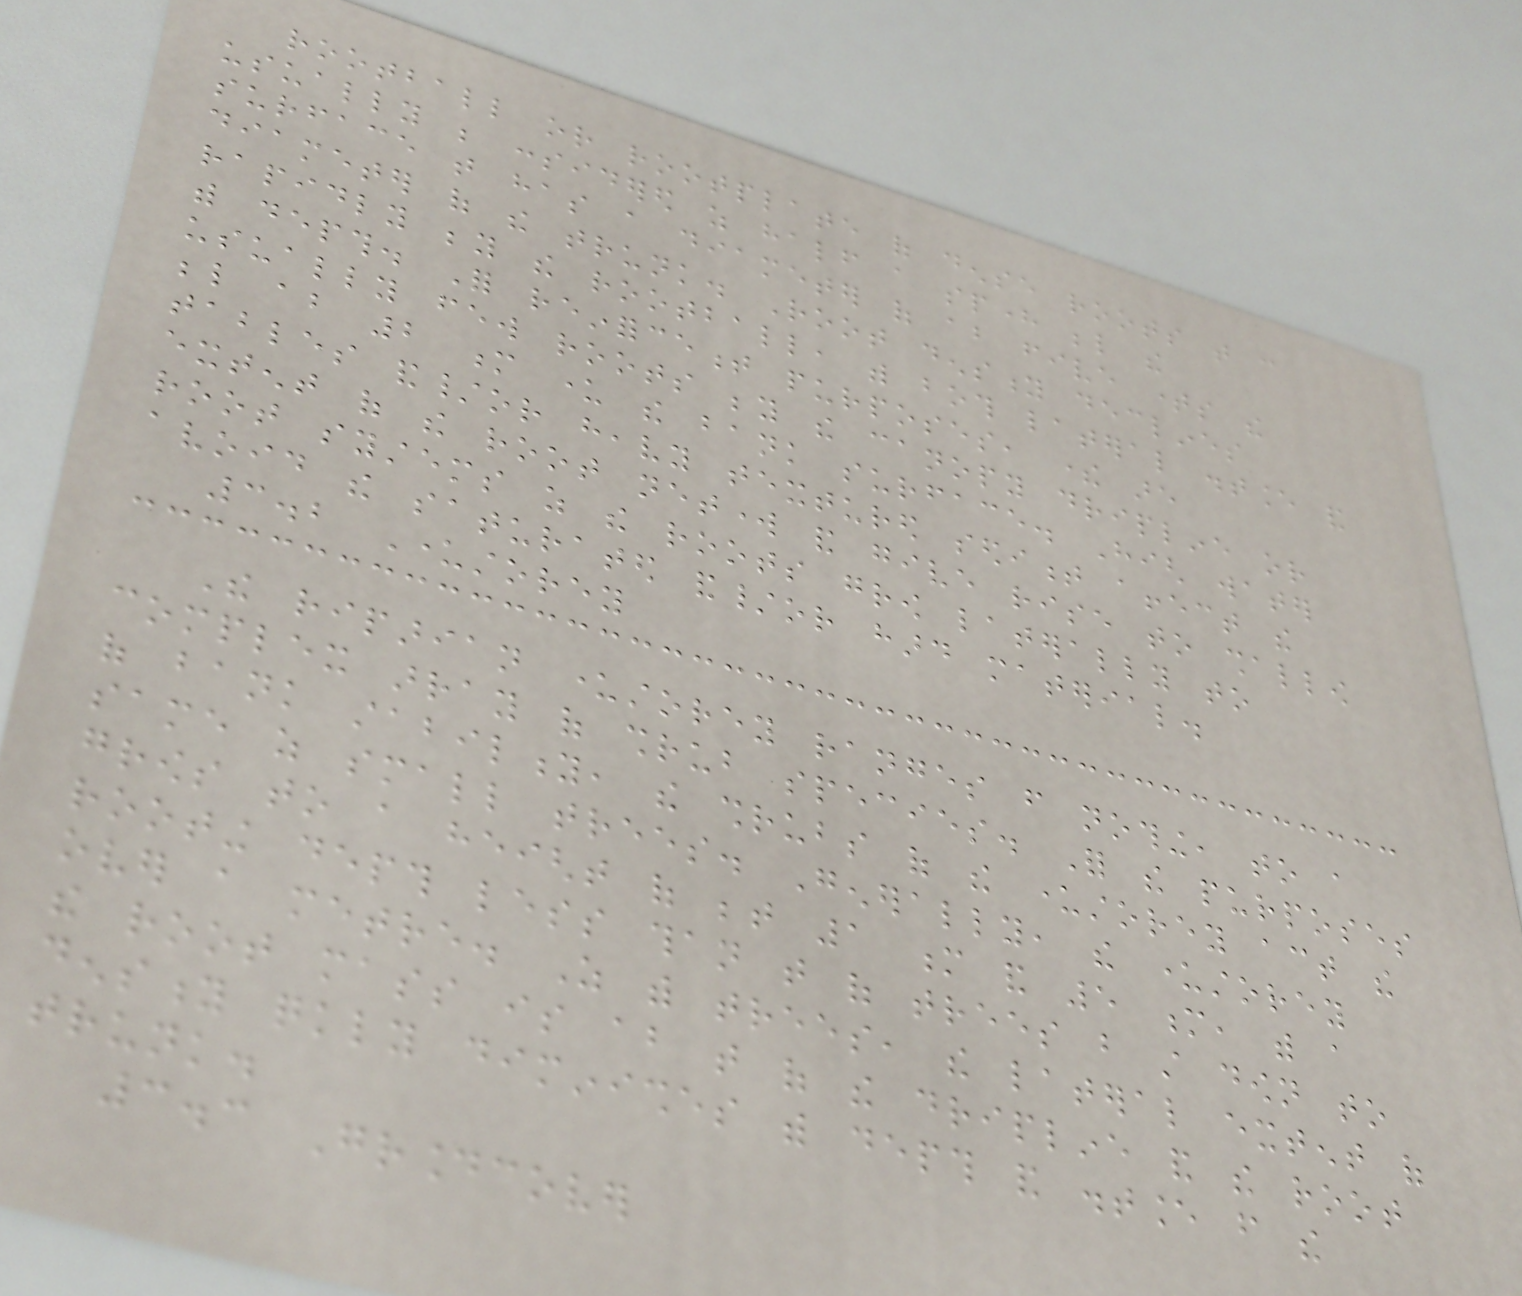rootball or rootplate of dense roots that can
usually be considered as half a sphere below the
surface that has a diameter of about five times the
diameter of the trunk. Root density declines
rapidly beyond the rootball, with both lateral distance and
with depth. For reinforcement purposes, there are
usually few roots beyond the canopy dripline or
below about 2 m under the bank surface. High water
tables and/or heavy textured sediment affect the
extent of the root network and give rise to shallow
root systems as the roots grow laterally to
avoid the saturated and/or hard material.
3.2 Understorey
The riparian understorey ranges from nothing, to a
complex array of shrub species. For the purposes
of bank stability, the shrubs of the understorey act the
same as small trees. Generally, the understorey
grows to a height of between 1 m and 5 m, with a
rooting depth less than that of trees but still down to
over a metre. As with trees, the lateral extent of
the root mass is about that of the dripline and the root
density quickly diminishes with depth and distance from the
trunk.
3.3 Groundcover
